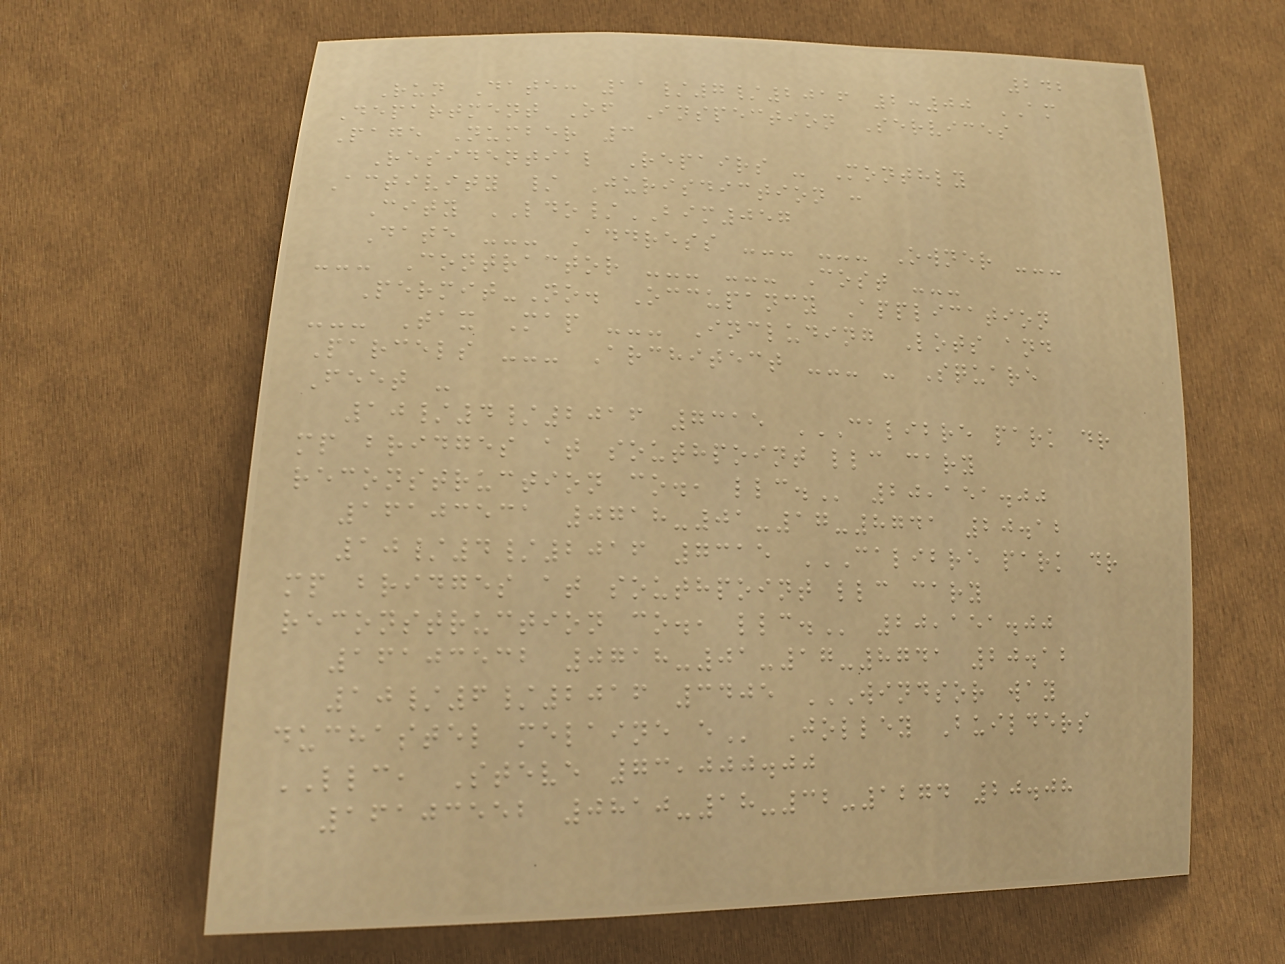242
Run Date: 11/7/2016 2:00 AM
Department Of Inspection Services
Page Number 3
Residential Repairs - Monthly
Activity / Jurisdiction :
City LDO/BIM057
Date --- Address --- --- Owner ---
--- Contractor --- --- Cost ---
Permit-No. Occupancy Application
--- Tax Map --- Including Lots and
Parcels --- Architect --- - Square
Feet -
10/4/2016 7315 CALIBRE PARK DR
MP BRIDGES AT SOUTHPOINT LLC CARY
RECONSTRUCTION CO., LLC. 20,151.00
16103531 0718-01-17-8741 20.12
10/4/2016 7315 CALIBRE PARK DR
MP BRIDGES AT SOUTHPOINT LLC CARY
RECONSTRUCTION CO., LLC. 20,151.00
16103532 0718-01-17-8741 20.12
10/6/2016 3405 WINDSOR WAY
DUCHASTEL MELAINE E Jolley Builders
LLC, Steve 73,000.00
16103552 0810-18-32-1274 20.08
